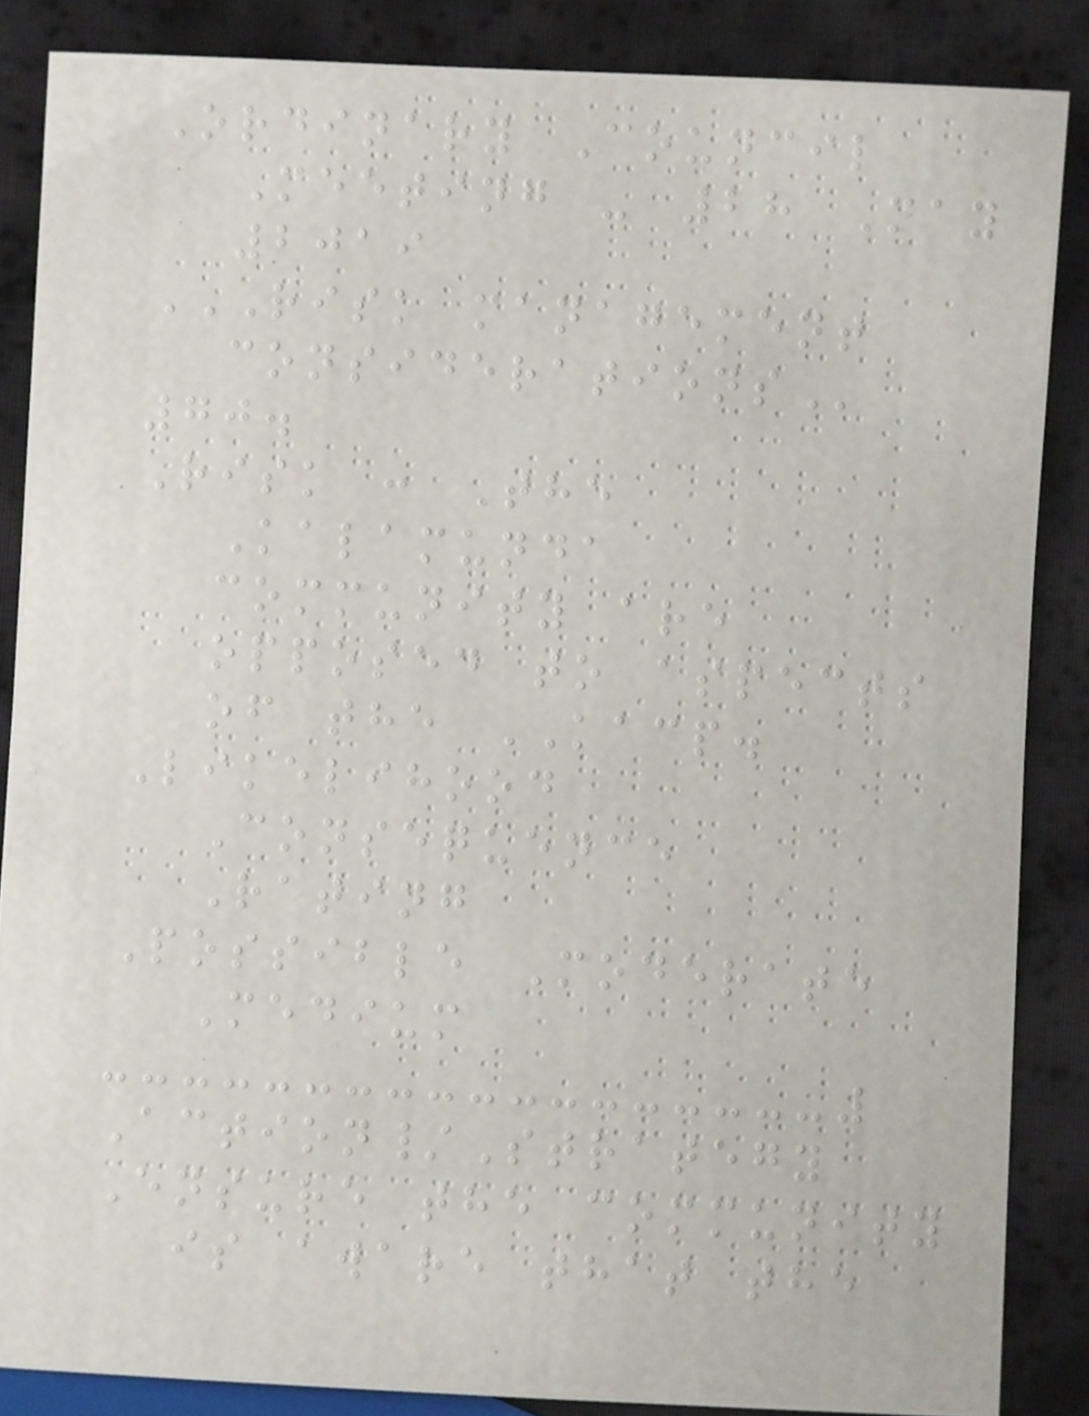Ordinary Council
Meeting - 28 May
2019
RISK MANAGEMENT
CONSIDERATIONS
70.
Risk : The
Kalamunda
community are
opposed to aspects
of the KACP.
Likelihood
Consequence
Rating
Possible Moderate
Medium
Action/Strategy
Ensure the community
is aware that the
